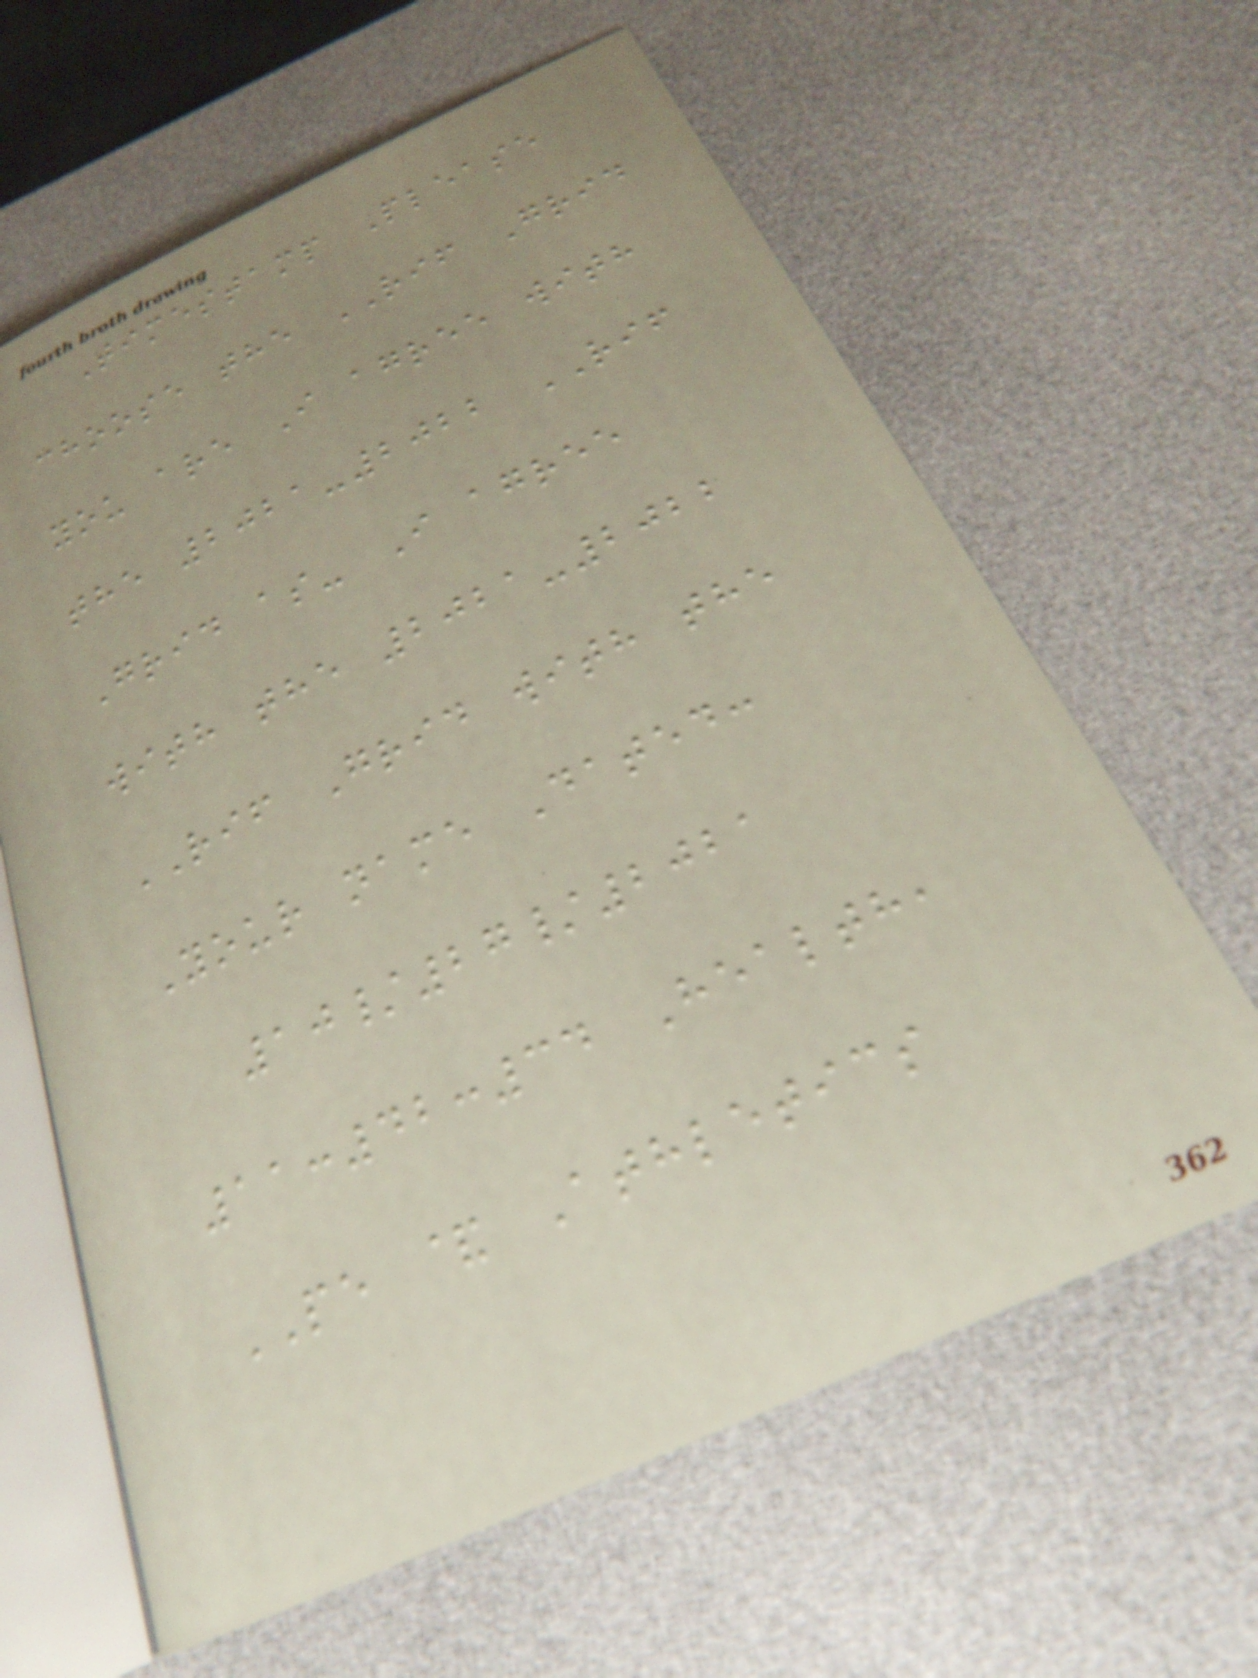Timestamp Please
choose the RIF Grid
you are I agree with
the 2021-2022 RIF
Grid as- I agree
with the 2021-2022
RIF Grid with the
Your name Dated:
10/27/2021
11:42:34 Health,
PE & Athletics
